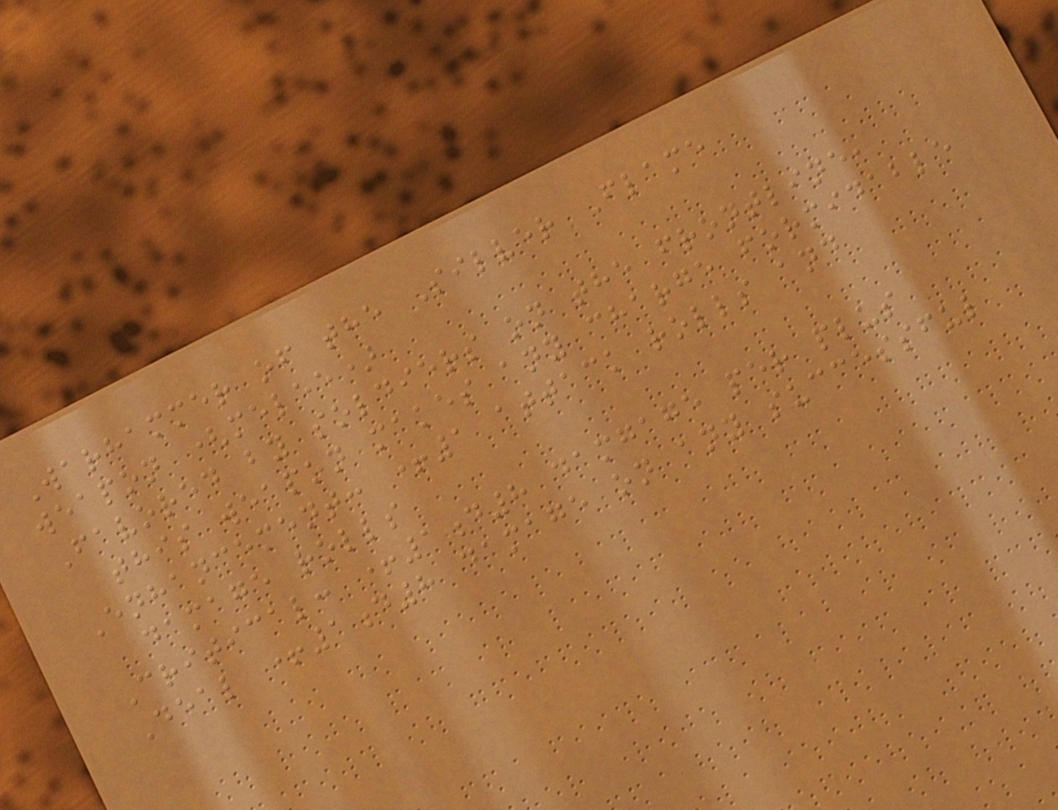Warhammer of the Silver Flame
weapon (melee)
Favored by soldiers on the frontline,
this weapon makes any charge formidable
Enhancement: +1 attack rolls and
damage rolls
Critical: +1d8 damgage per plus
Deal +1d8 damage on any successful
